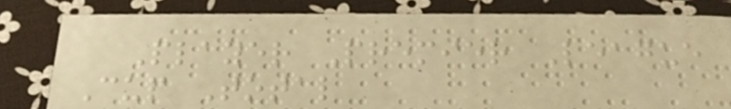Player Premier League
Cup Total
